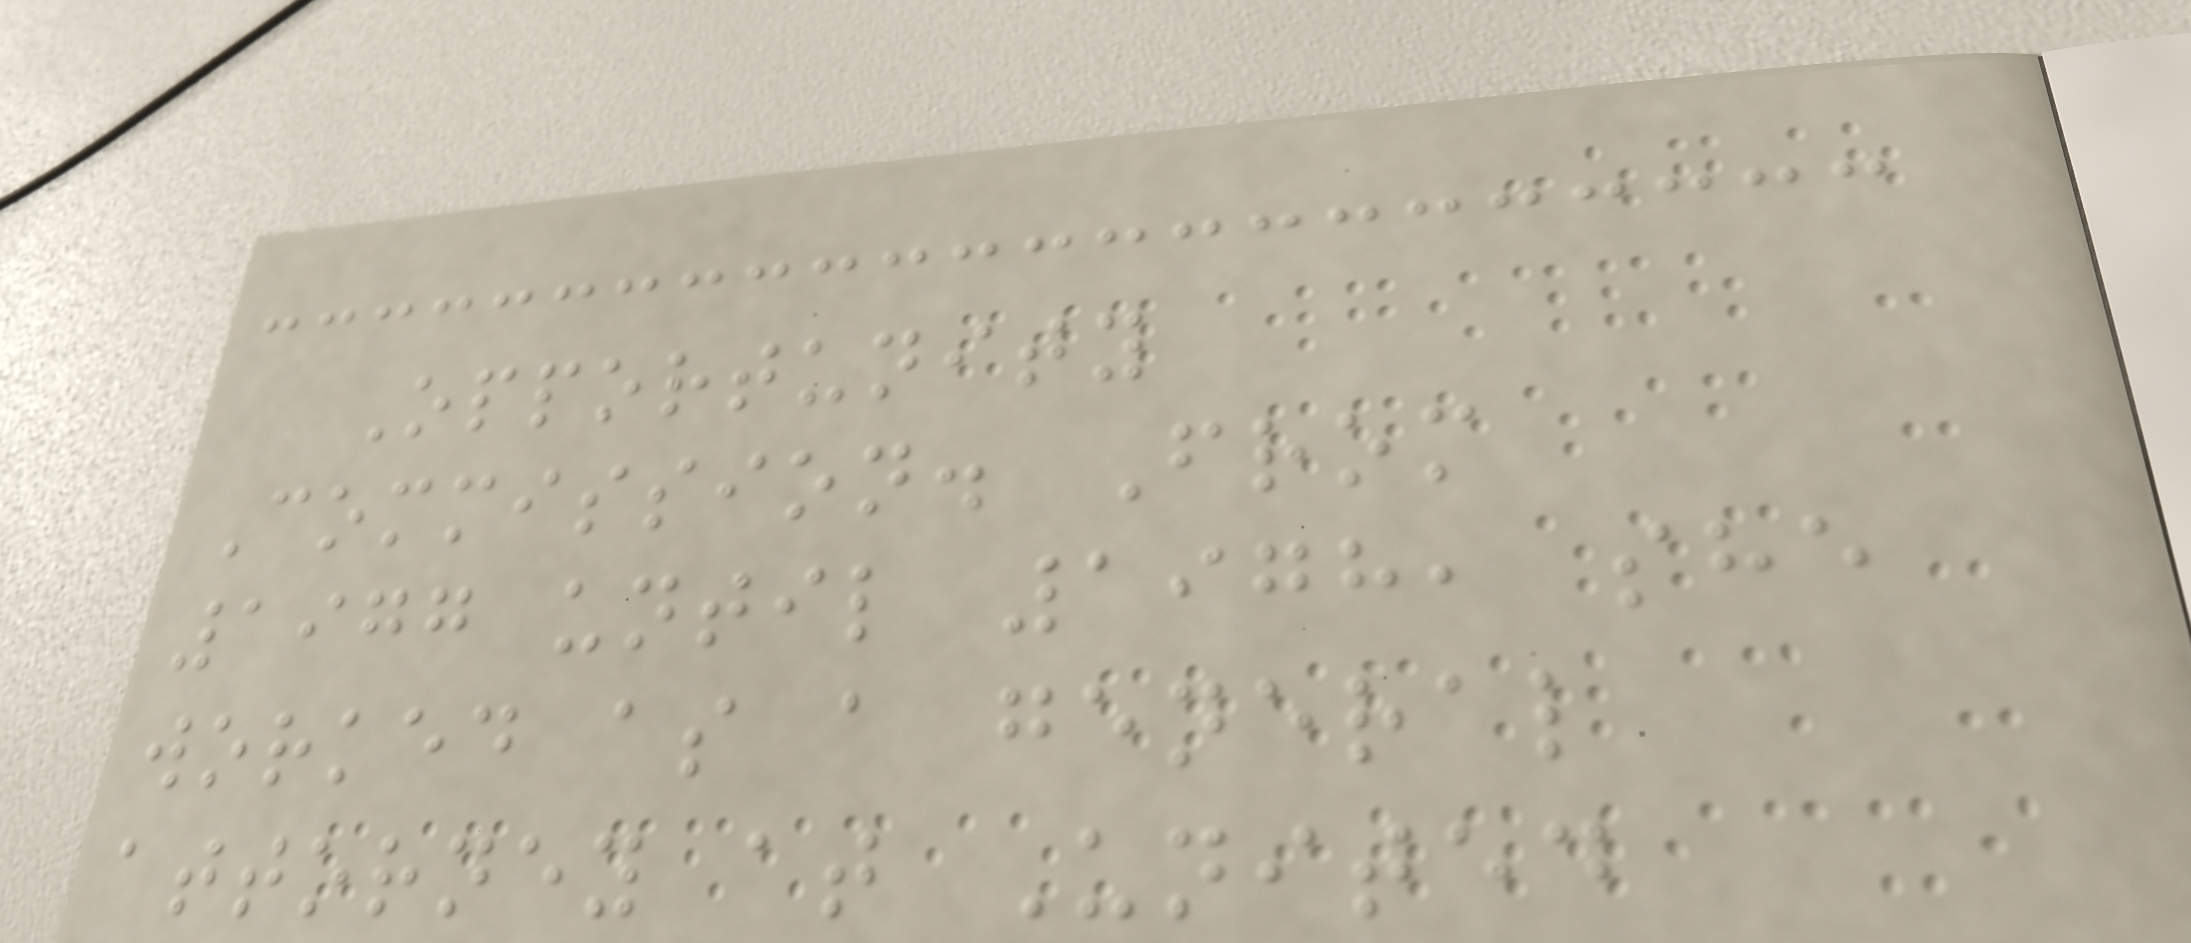Opportunity
Commission. From
1977 until 1978, she
worked as a general
attorney at United
